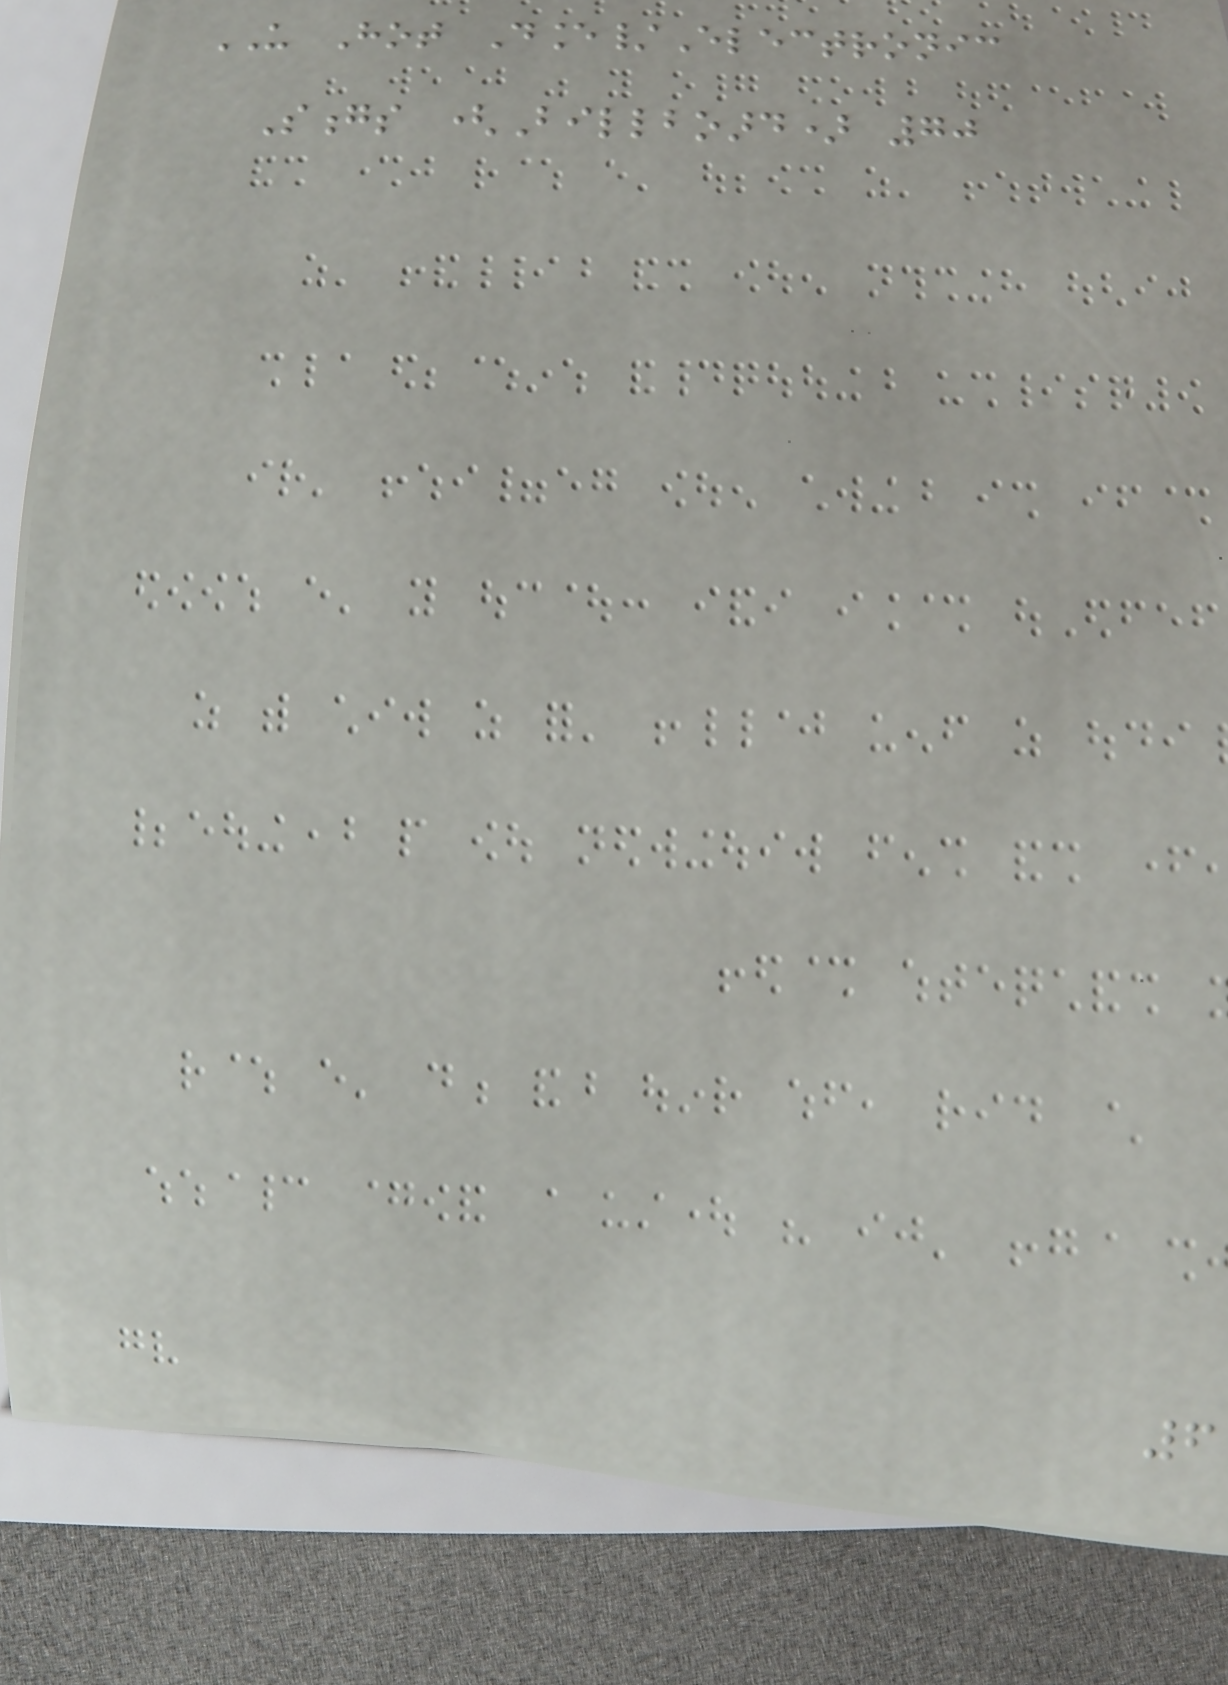US Hot Dance/Electronic
Songs (Billboard) 70
6
